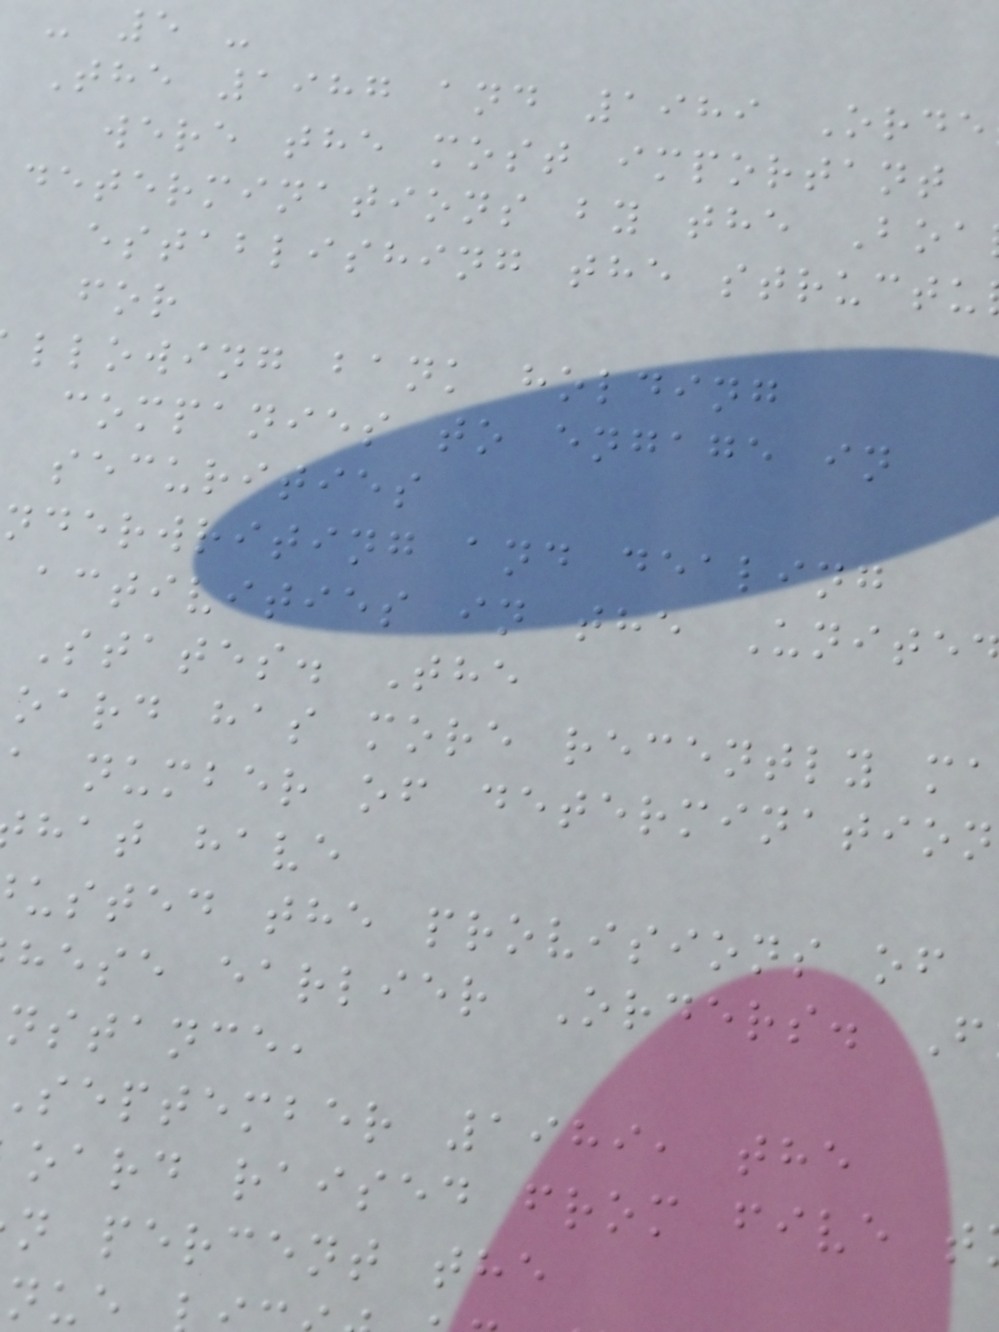- 5 -
The 1987 and 1989 Orde
were the most important
determinations by the Boa
establishing the structu
for
llowing bank holding
companies to engage in
securities
nderwriting and dealing
activities in the Unite
States. The
oard has more recently ma
a number of determination
hat have
usted the provisions of
hese earlier Orders. F
nstance,
september 1989, the
oard raised from five t
n percent the
